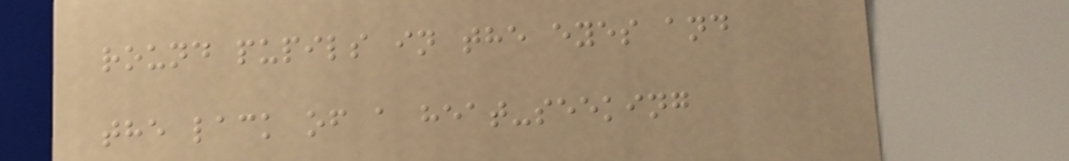round pupils in the eyes and
the lack of a heat-seeking
